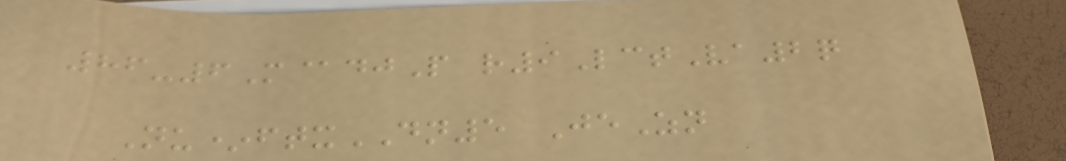86-6M@djP r9LctVa2q
Nu*ftxDN5 JeZn
